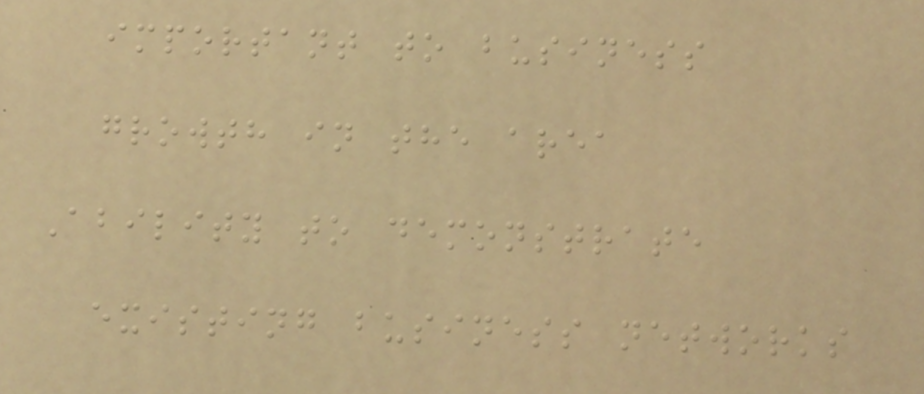important to business
growth in the area
Ability to demonstrate
existing business networks
